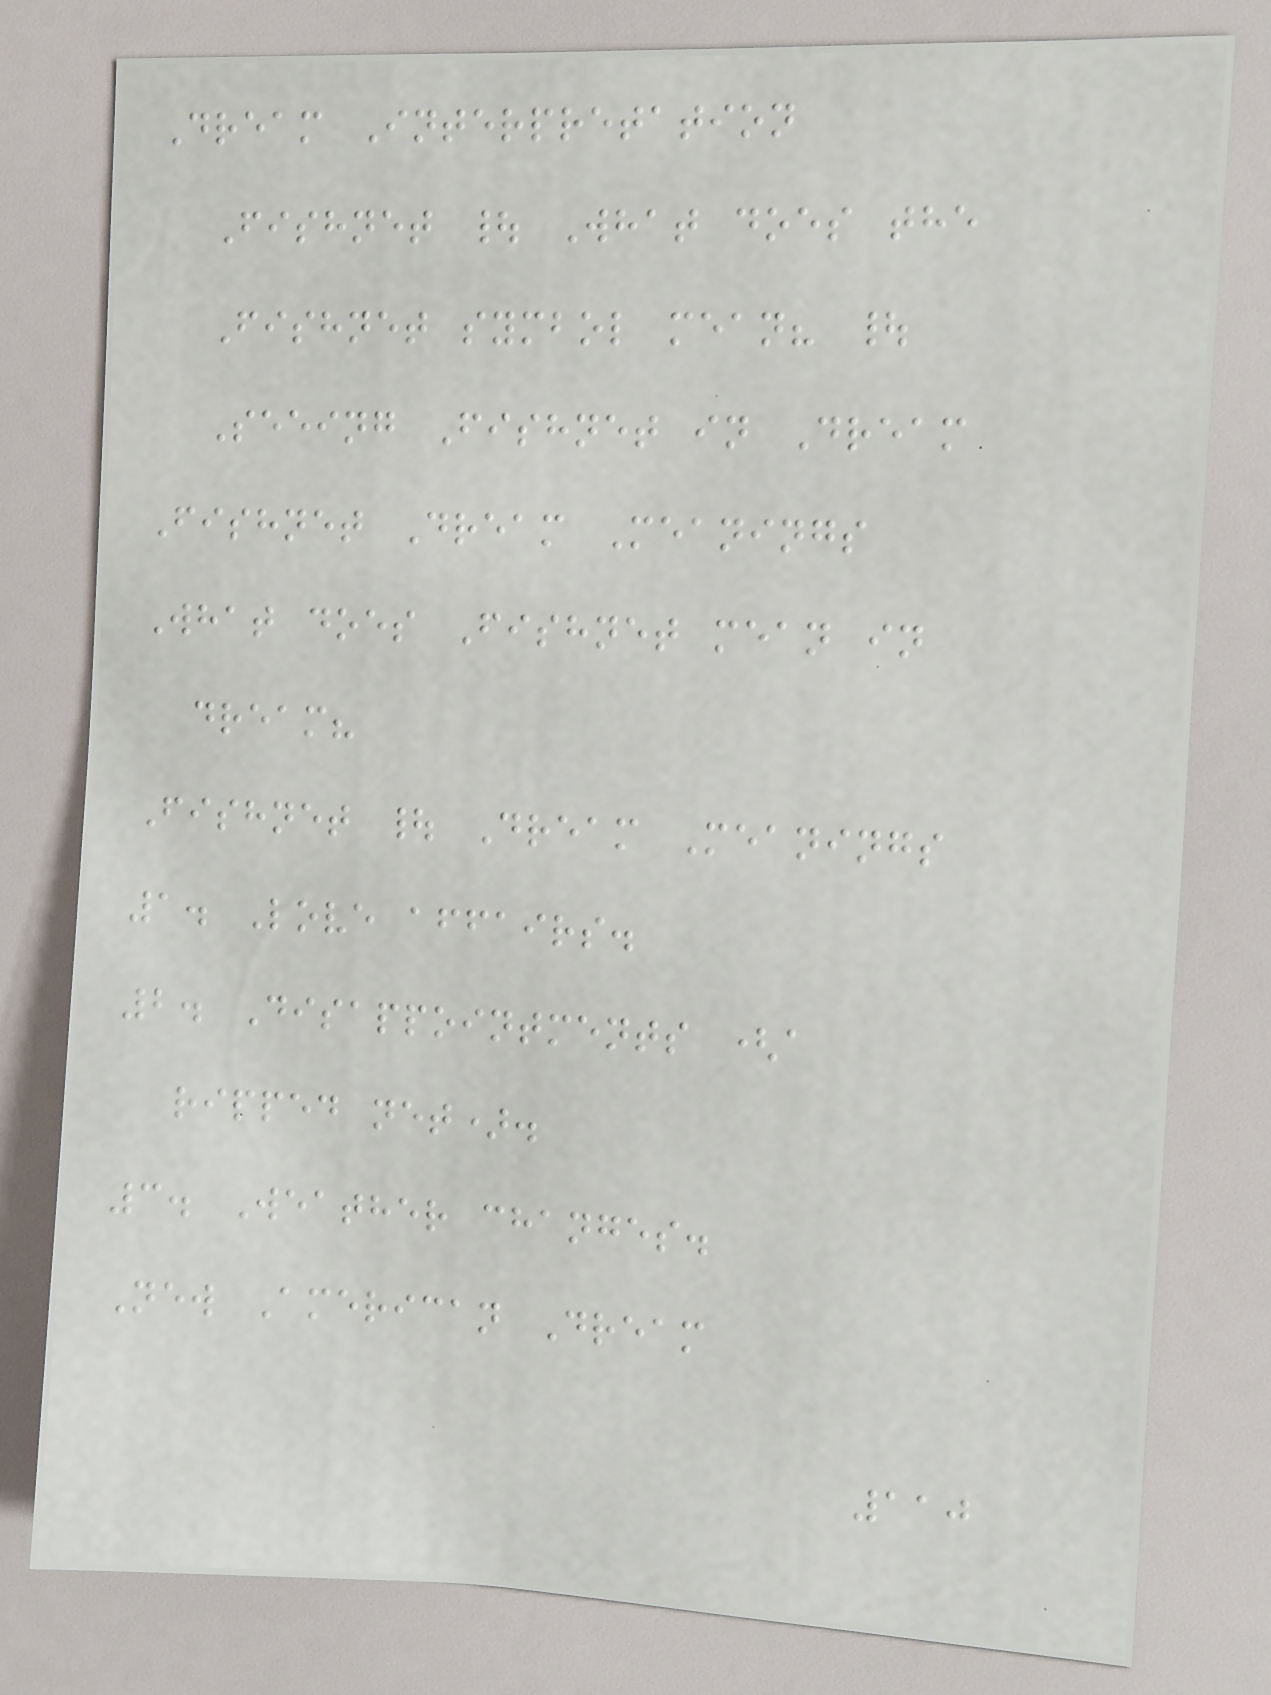Dream Interpretation
Fishnet | What does the
Fishnet symbol mean? |
Seeing Fishnet in Dream
Fishnet Dream Meanings
What does Fishnet mean in
dream?
Fishnet | Dream Meanings
1. Love affairs.
2. Disappointments (a
ripped net).
3. Weather changes.
New American Dream
110
